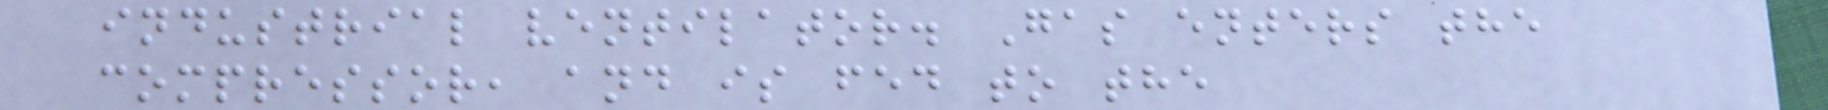industrial ventilator. Gas enters the
compressor, and is fed to the
